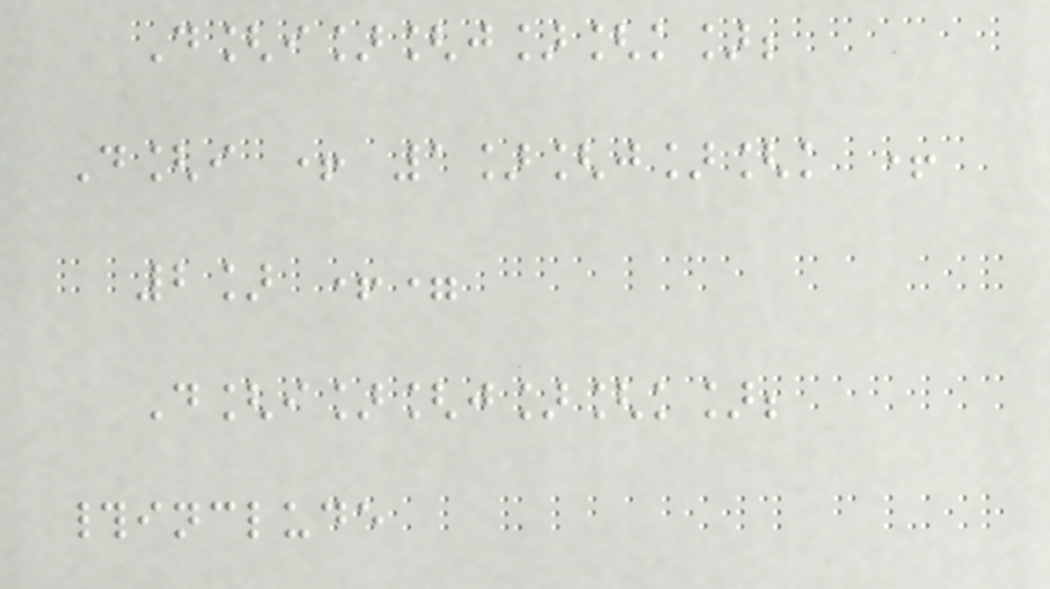D[i][j][k];
D[i + 1][j][k +
2] +=
D[i][j][k];
#include
